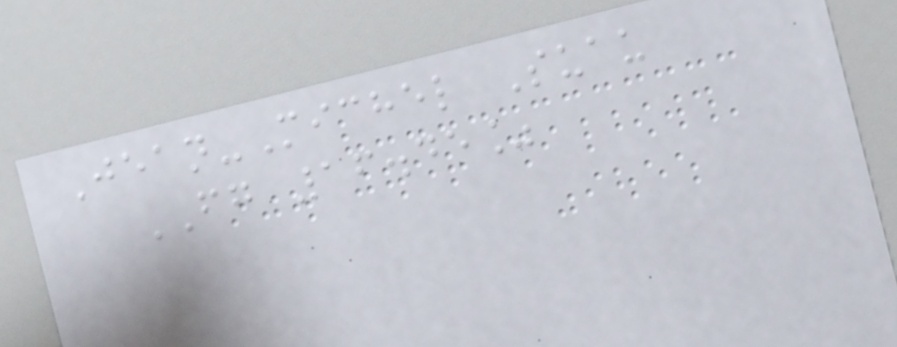Jean-Michel Suau
FG 16.45%
